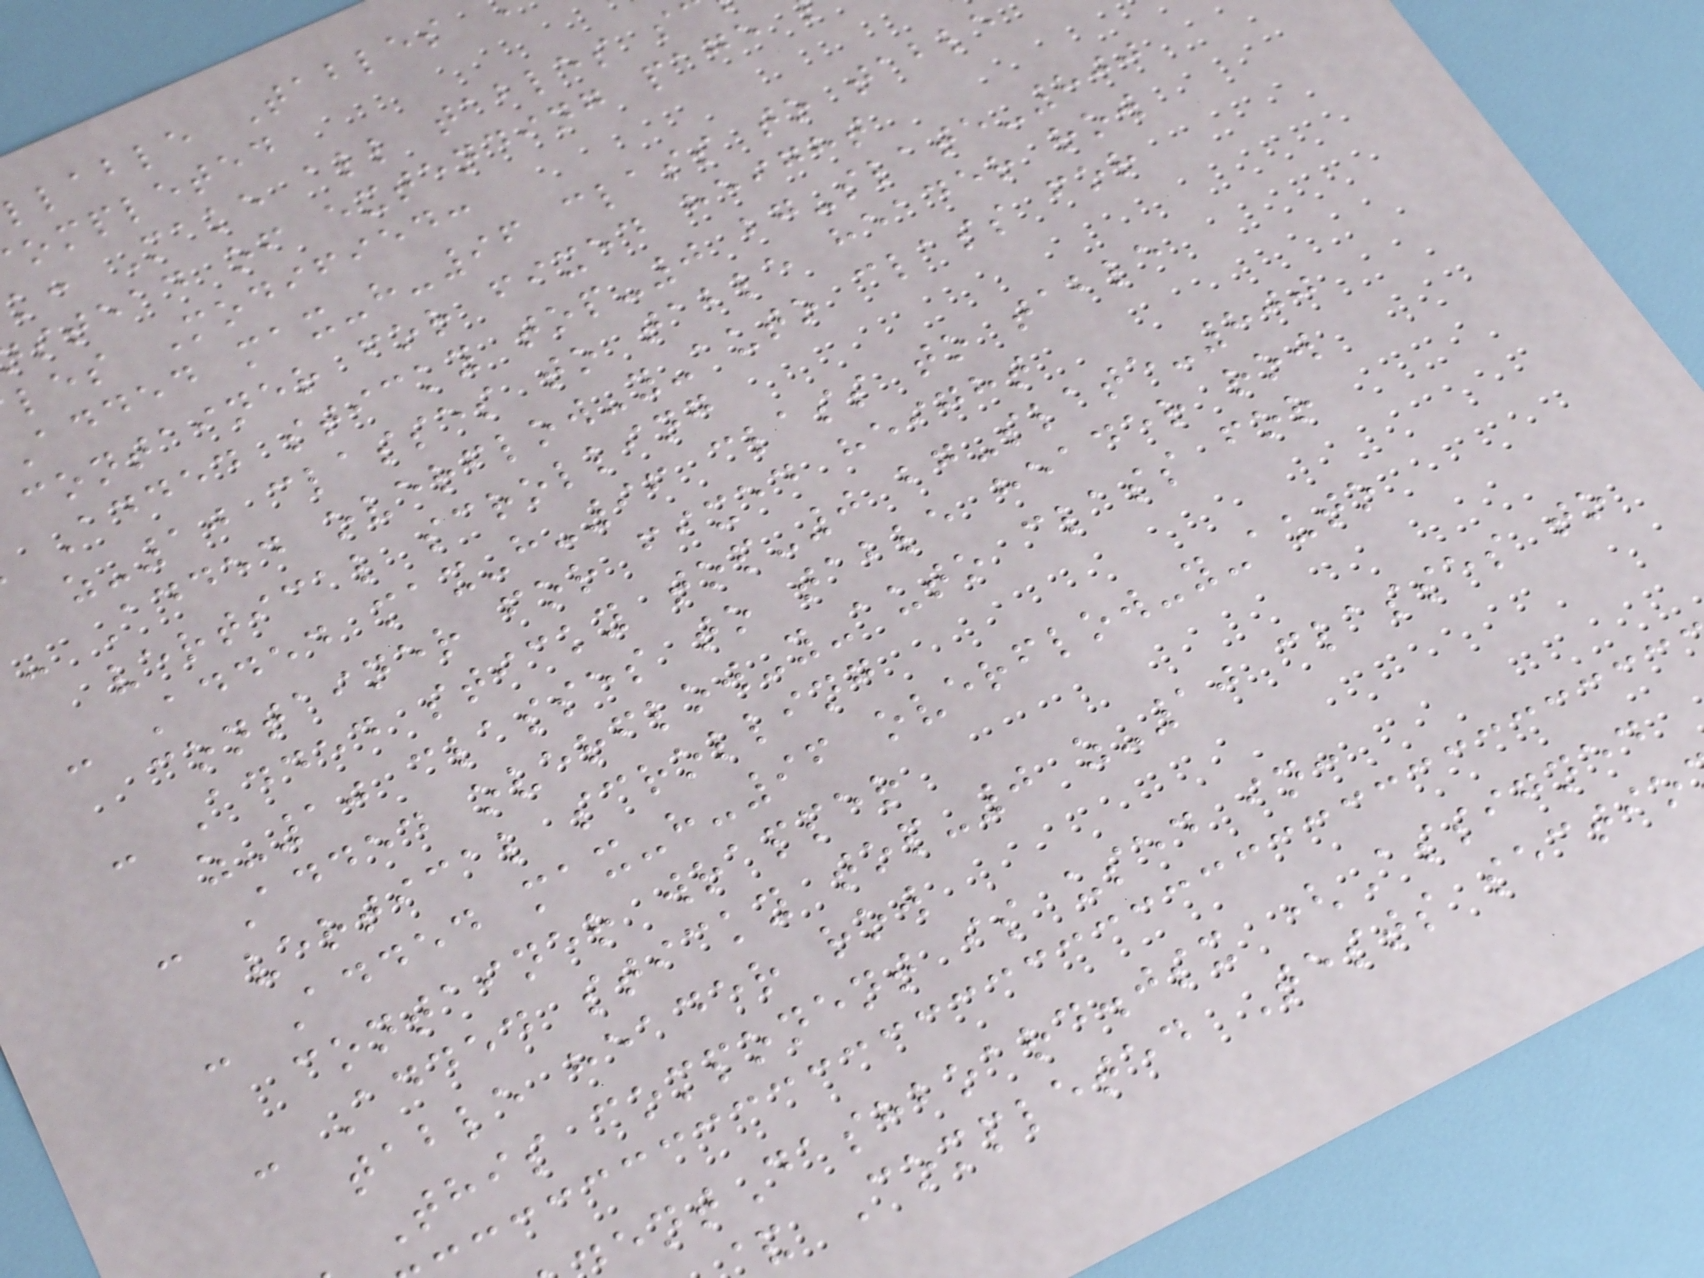llable Tables
ompleted
k: Make all tables s
stead of extending page
les Modified:
Added max-h-96 class to table
container for fixed height
Added sticky top-0 bg-slate-800
z-10 classes to table header row
- Added overflow-y-auto class for
vertical scrolling
- Added max-h-96 class to table
container for fixed height
- Added sticky top-0 bg-slate-800
z-10 classes to table header row
- Added overflow-y-auto class for
vertical scrolling
- Added max-h-96 overflow-y-auto
container wrapper
- Added sticky top-0 z-10 classes to
table header row
This component is used in:
entDashboard.jsx (Assigned
Completed Tests sectio
